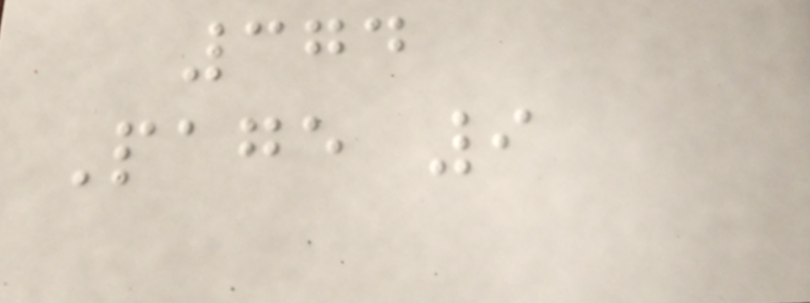374
Page 9
